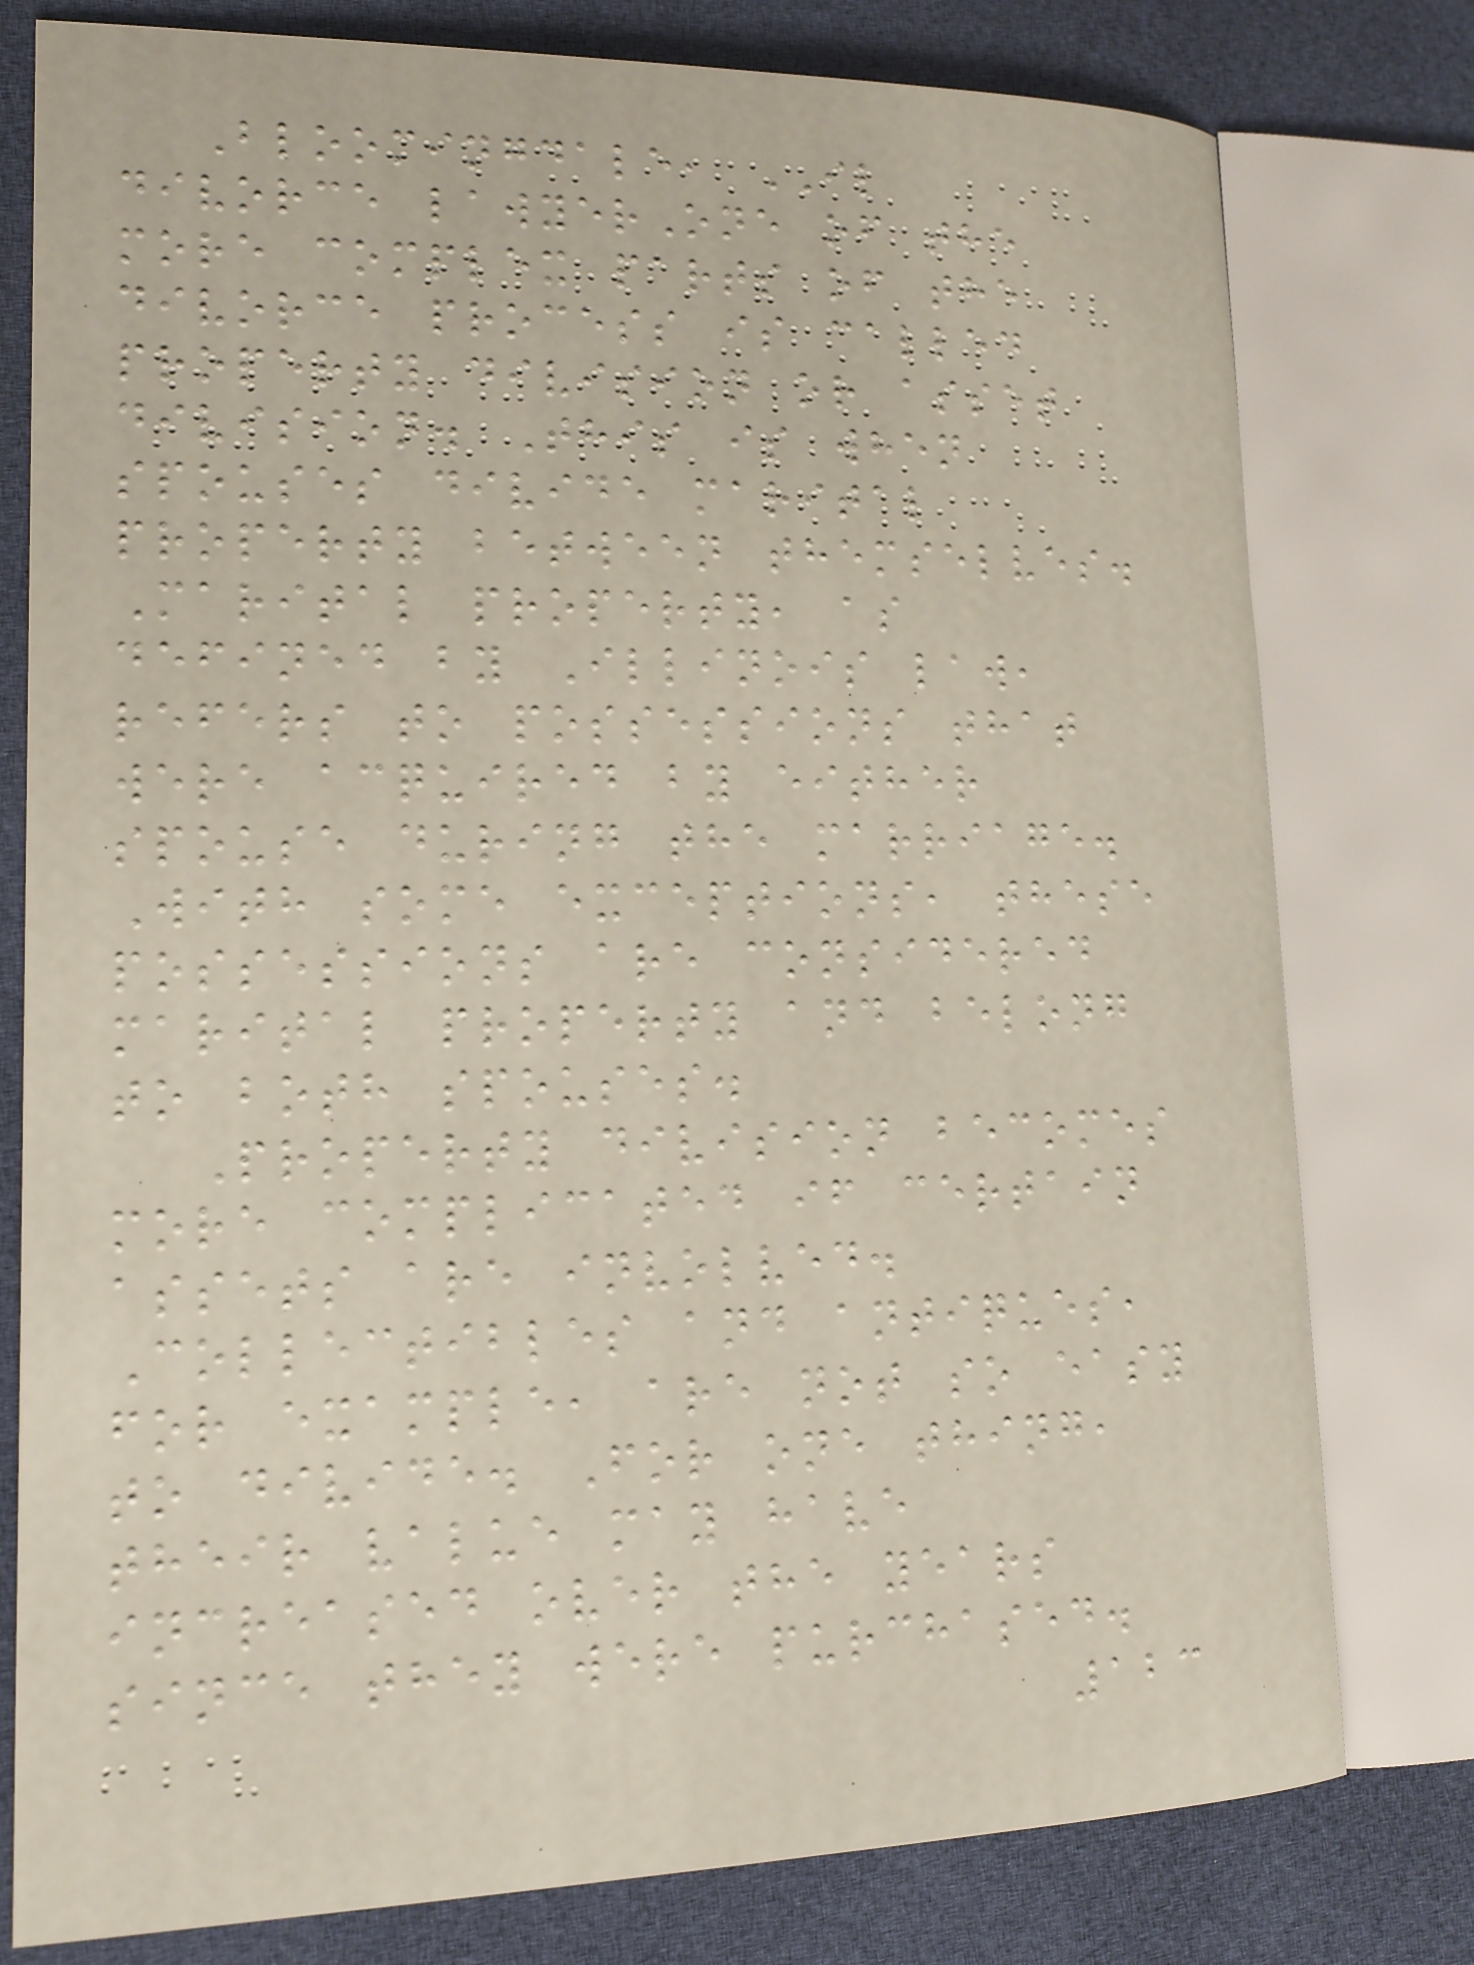Bloomingdale, IL
divorce lawyerOne of the
more complex parts of the
divorce process is called
property division or asset
division. This is when
spouses divide marital
property between themselves.
Marital property, as
defined by Illinois law,
refers to possessions that
were acquired by either
spouse during the marriage.
With some exceptions, these
possessions are considered
marital property and belong
to both spouses.
Property division becomes
more complicated if certain
assets are involved.
Collectibles and antiques,
for example, are not so easy
to divide. For one thing,
their value may have
increased over the years
since they were purchased.
123
